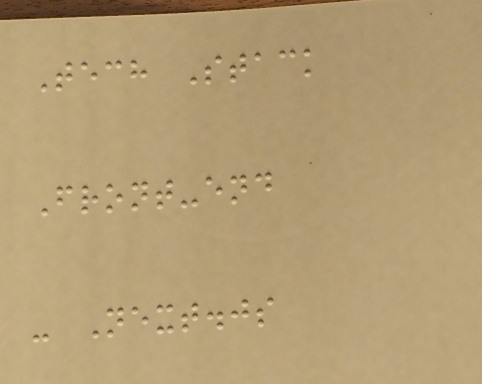Tech Stack
Front-end
- Next.js
